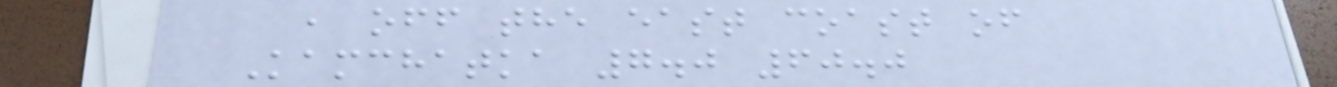, off the east coast of
Kamchatka 7.0 60.0
